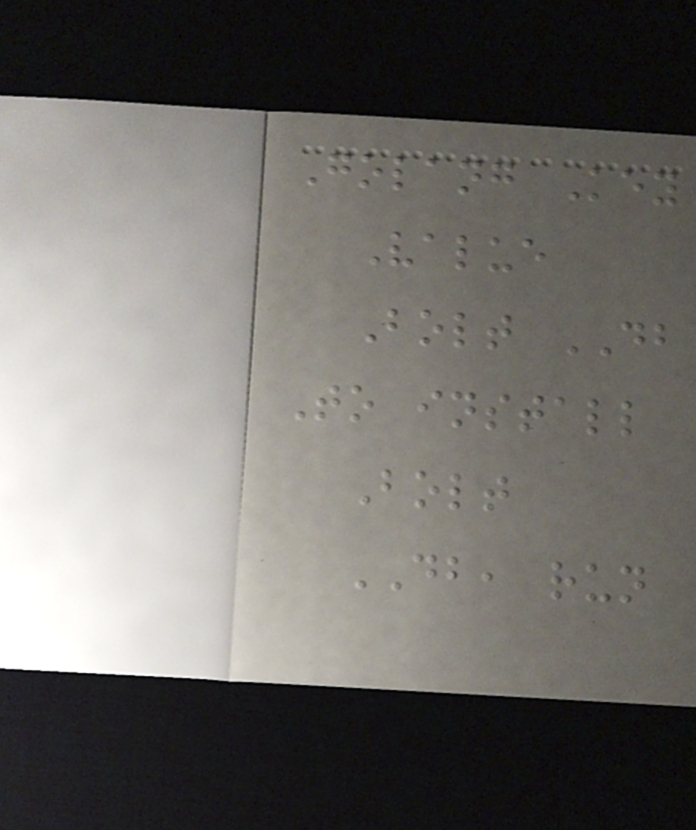Golang Key
Value
Bolt DB
To install
Bolt
DB, run
